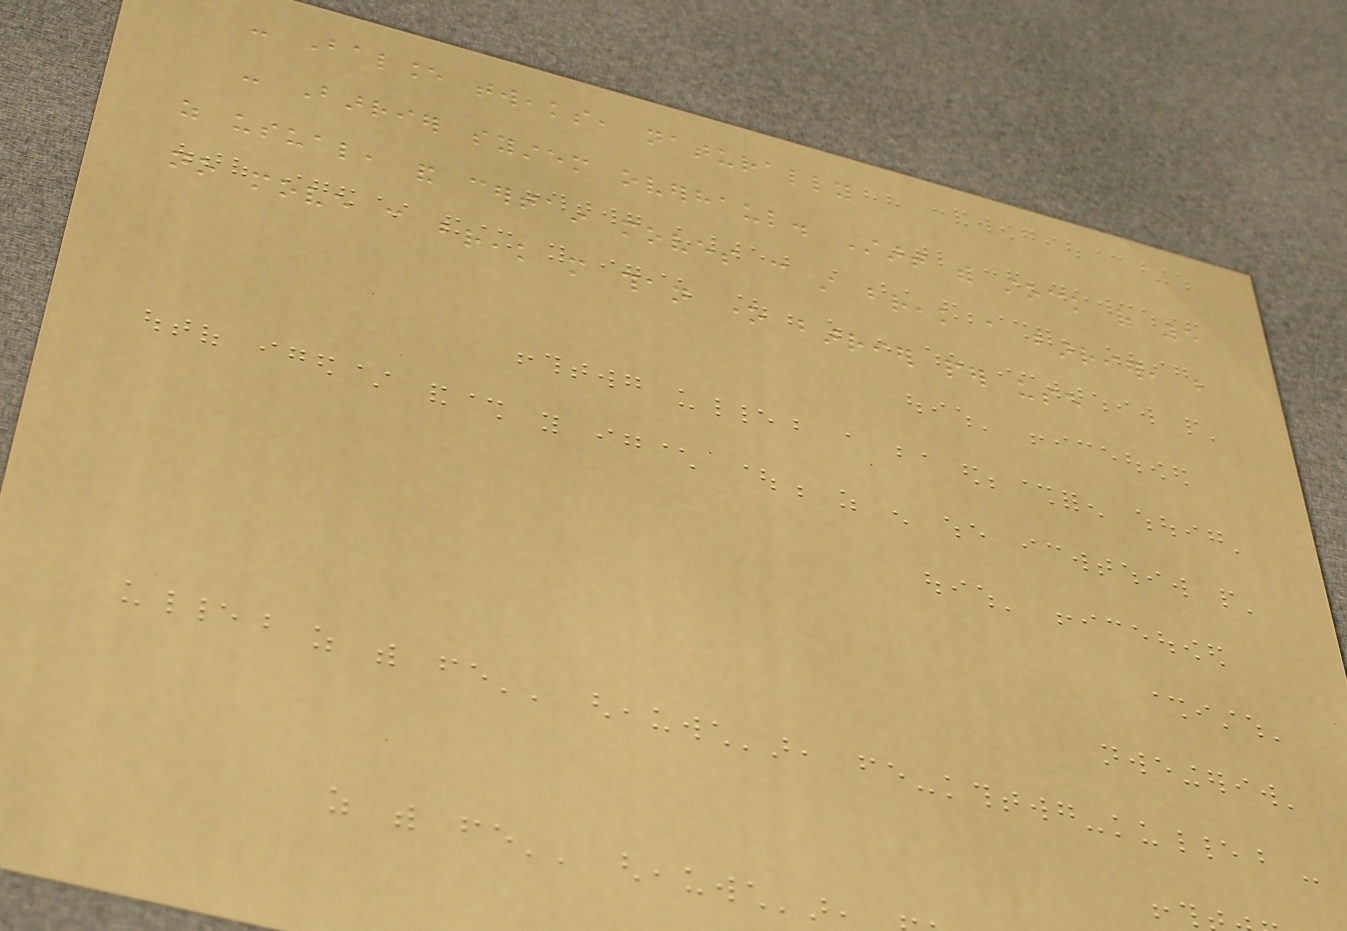- Balance tweaks, naturally
- Barrier system overhaul. Start with stock of 5
as usual, and certain moves can still break a barrier, but
no move can break more than one barrier per use
